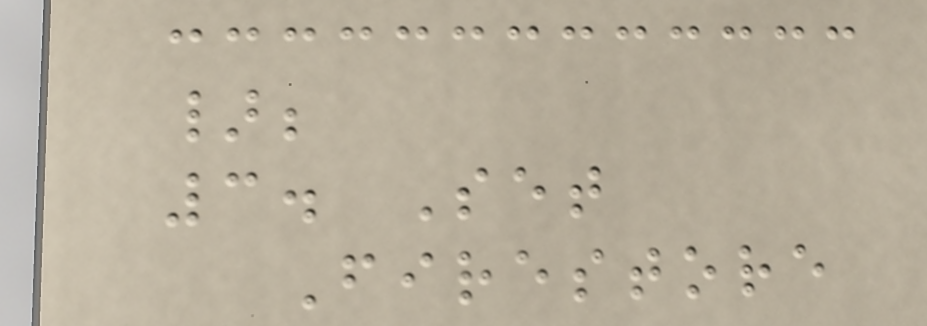};
3. Set
Firestore
